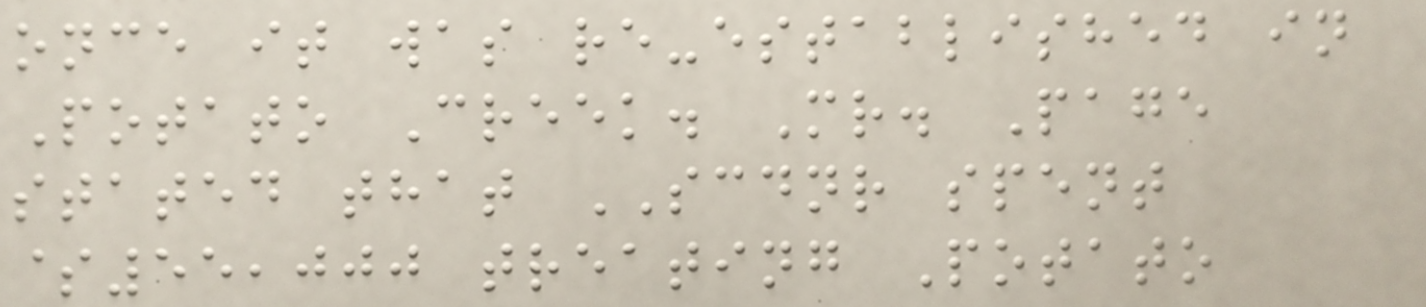once it was re-established in
Potato Creek. Mr. Page
stated that SCDNR spent
$55,000 treating Potato
